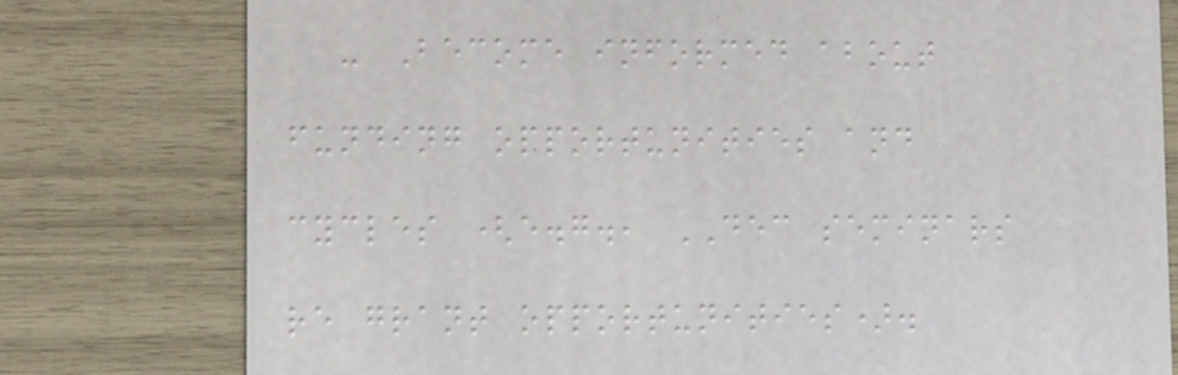- Become informed about
funding opportunities and
cycles (e.g., DEC seminars
re grant opportunities).
